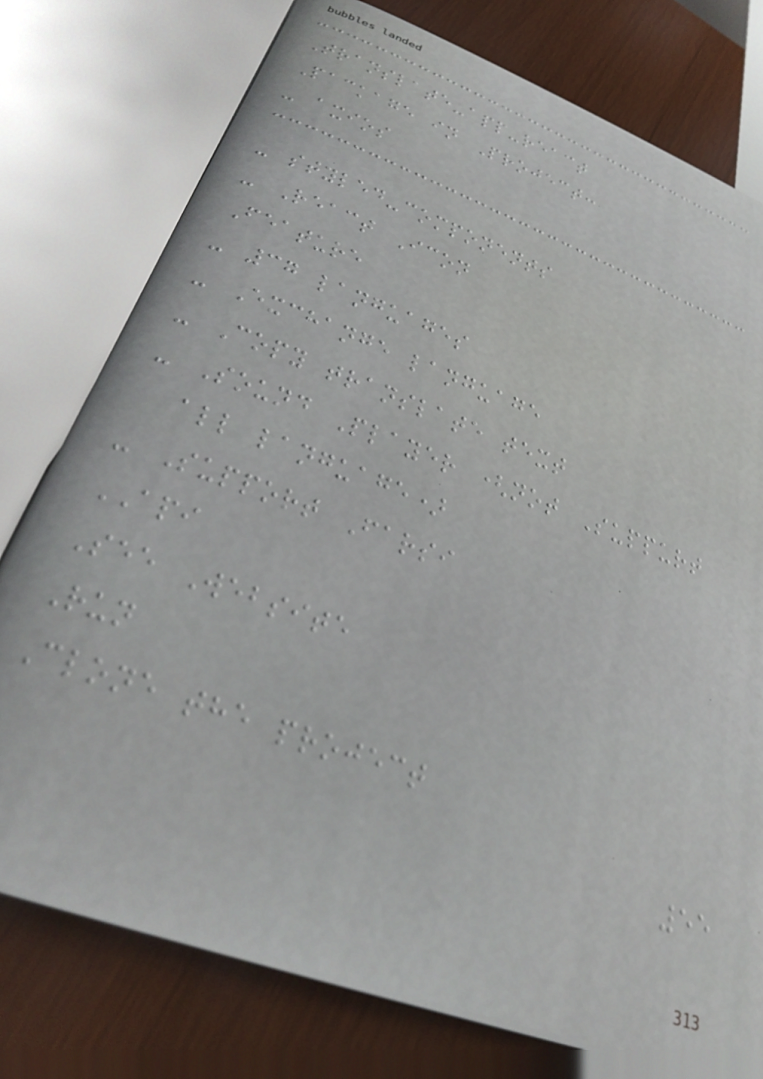Translate-app-react
Package in Project:
- axios
- styled-components
- React Icon
Feature
- 37 languages
- Exchange language
- Copy translate text
- Sound Player (not Suppurt
all language)
- Support Farsi
API
See Website
Run
Clone the project
55
